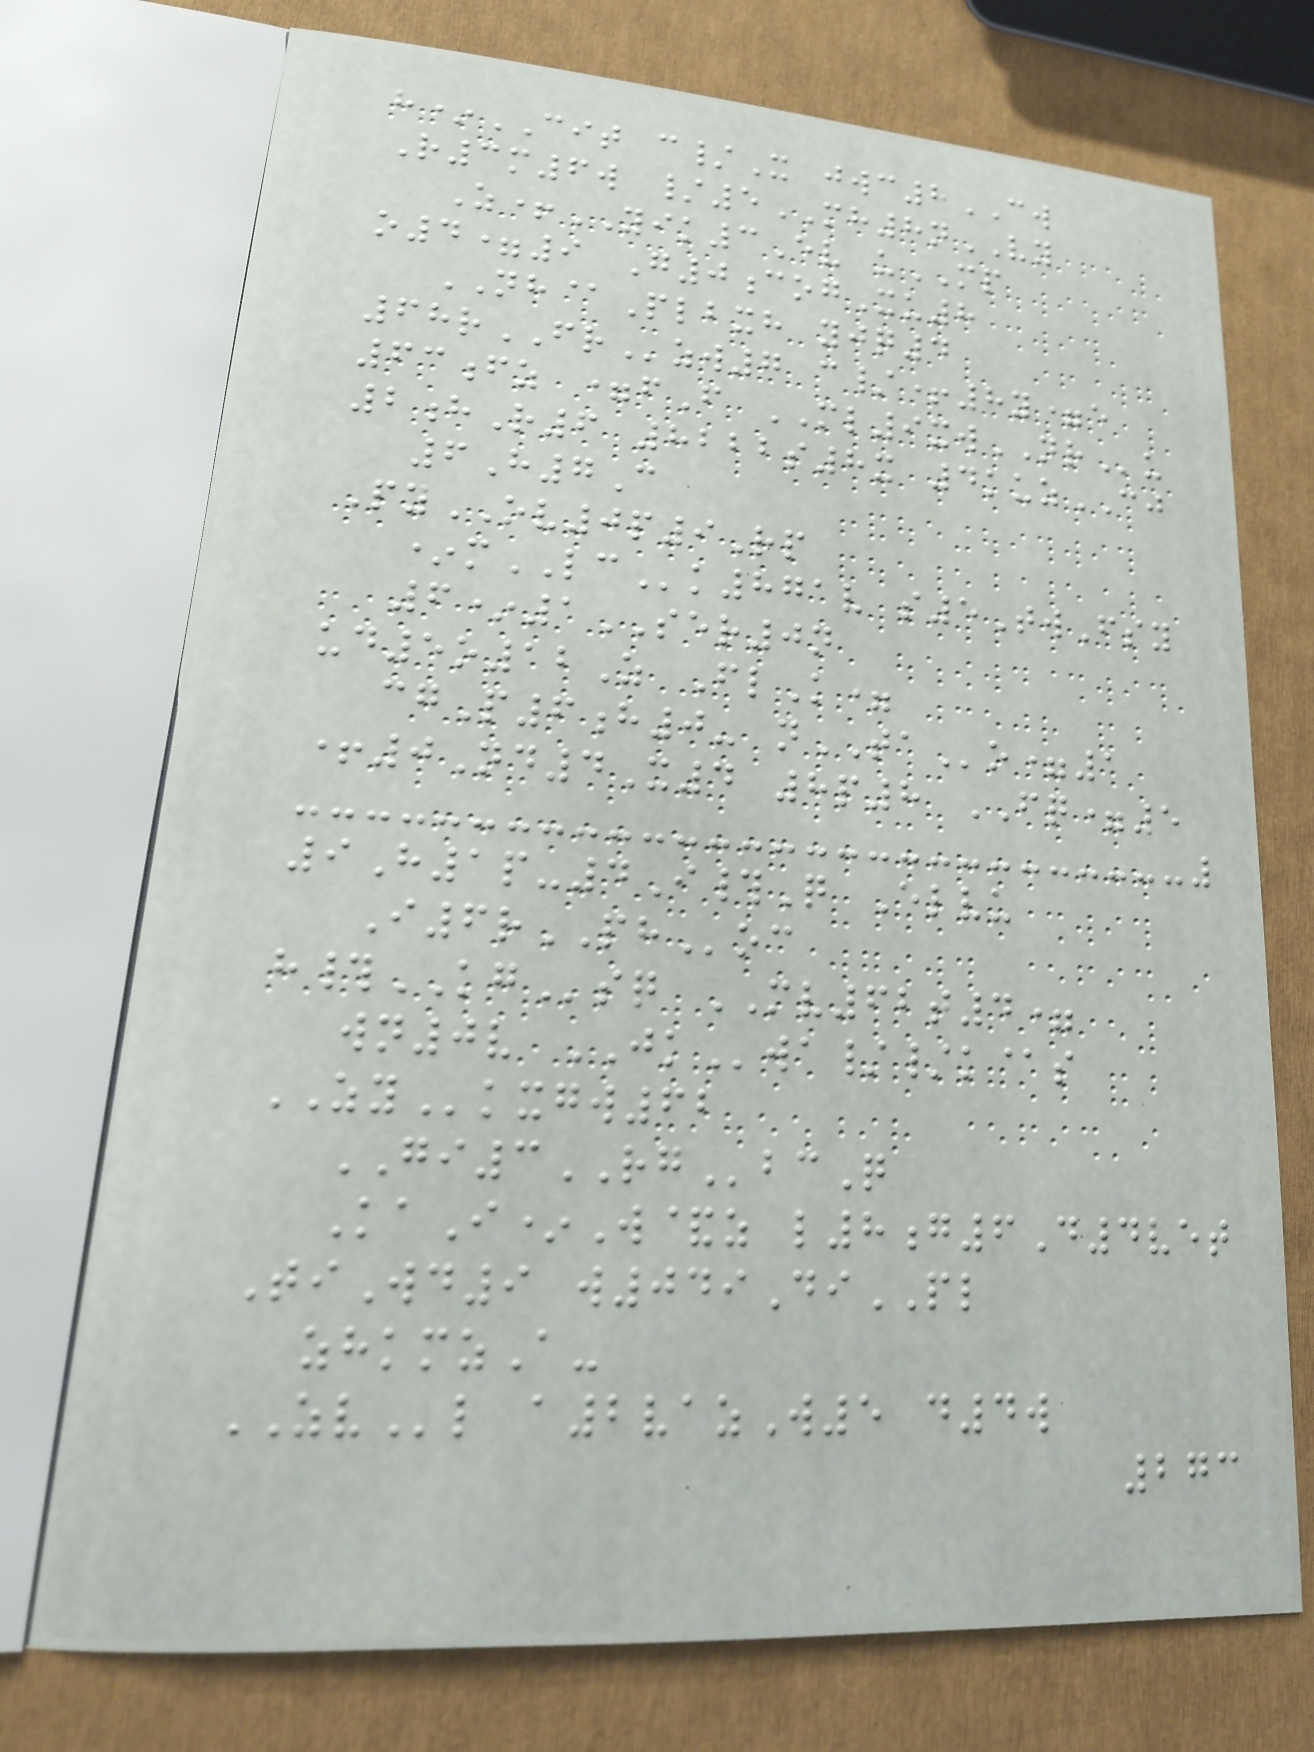h*CIT c/X jwc8CW
R3m6w /5MH8nVY
Z+YIK3Ev uMP
o4=9 G0cogXu8
NH@Plbxh yjq4
68rFRzw7 c/+8y=e
63fz =fF ML9xwNRu
2hR6 8222s8x 4kuzCJ
6H7C
PyOV0p9Rp
*mLCk871v s5TwFsy
6*1SER0n
ud5o12Z FlK=
cgP6h0- nTAo=1
+0Nd4X4 8p8 FQ=5
9H1p-4I#Q Elvu
I6rPHoc
h#KGsq MV62t4=
wn0v JKwa//k@s
ZYkxgw62
GI3RGbcQ
KaI*W&z l8g6D4vet
TiWd9 w049DiPL
zhkmzA-
ZVl a2vazW5 d4w
273
